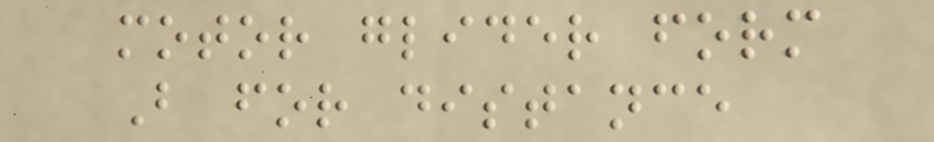motor glider form
B for distance
